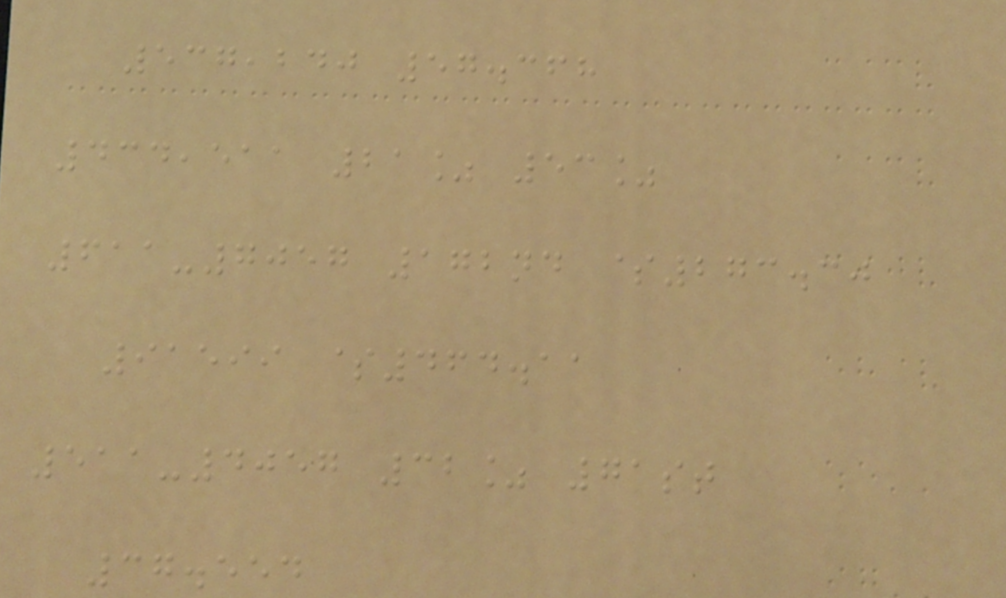537,240 57.368
434,511 21% 53%
611-7057 172nd $273.30
91599 $464.11
511-4057 32% 71st
37.554
